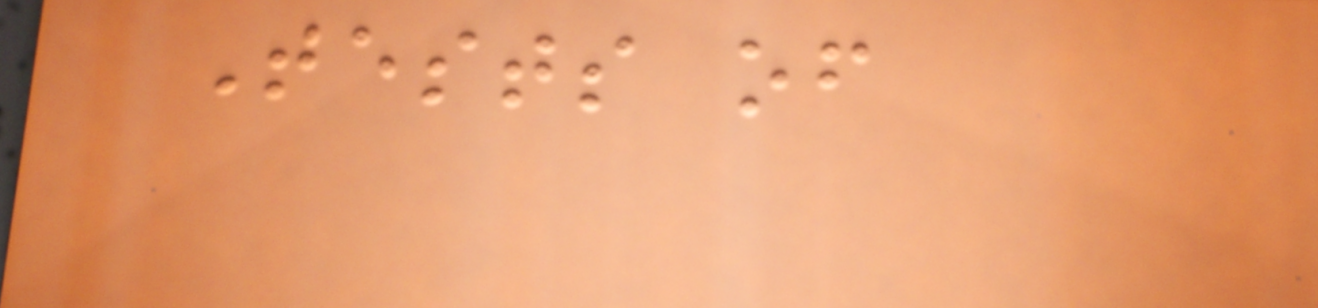Tests of
